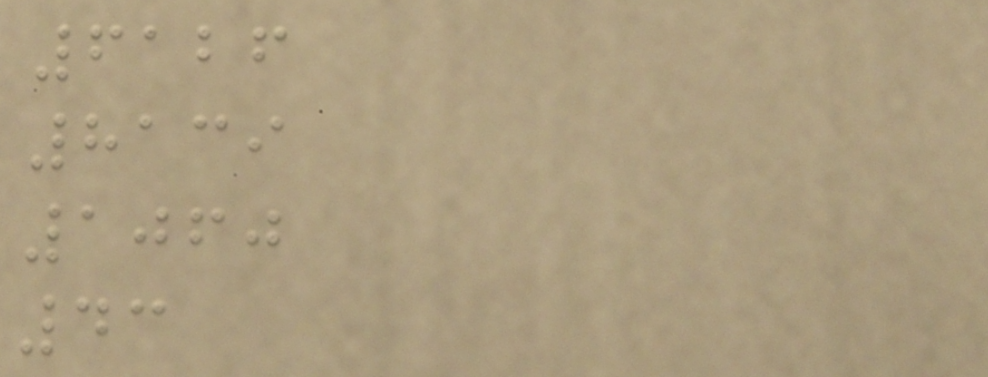6126
8139
1060
43
